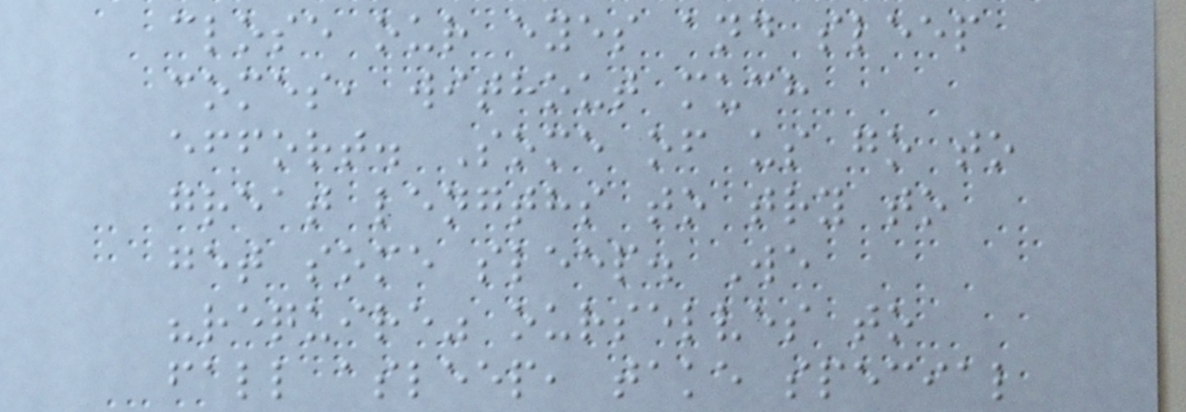close our eyes and sleep
comes, without much
effort. Some of us go to
great lengths to try to
get some sleep. We
"require" ourselves to
fall asleep, take special
